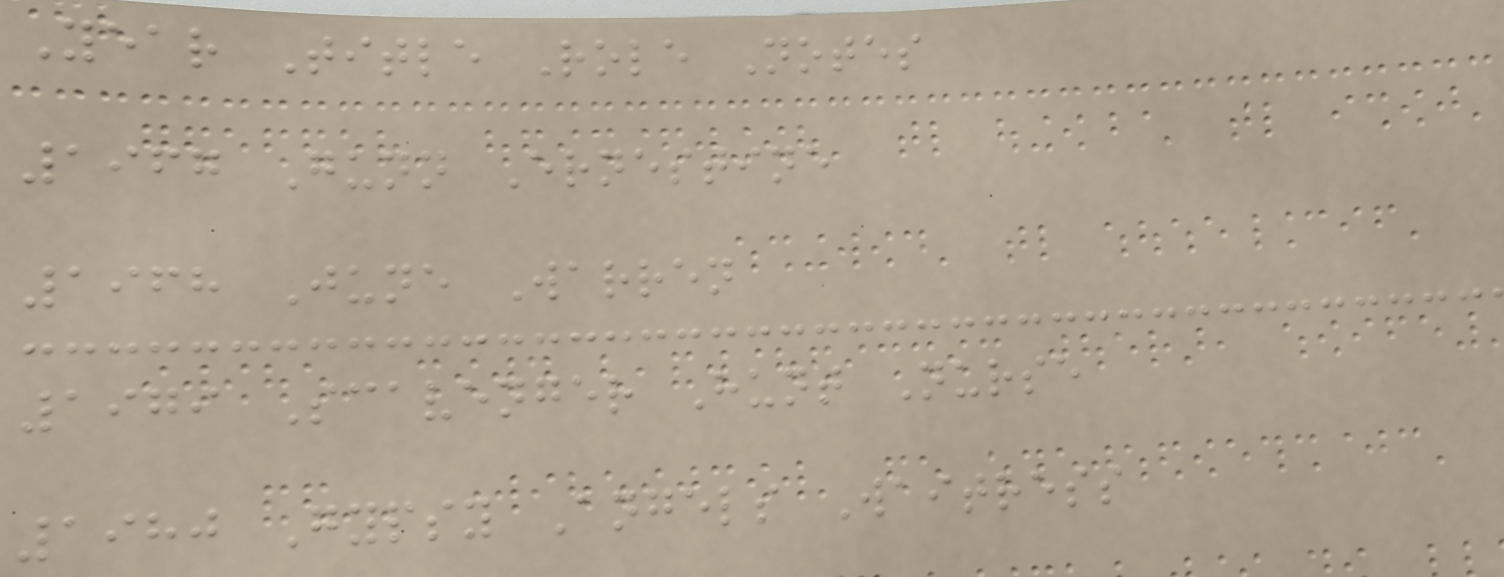Year Title Role Notes
1967 Gunn Ernestine
1968 June Warren
1979 Scavenger Hunt Nurse
1980 Gypsy Angels Waitress
